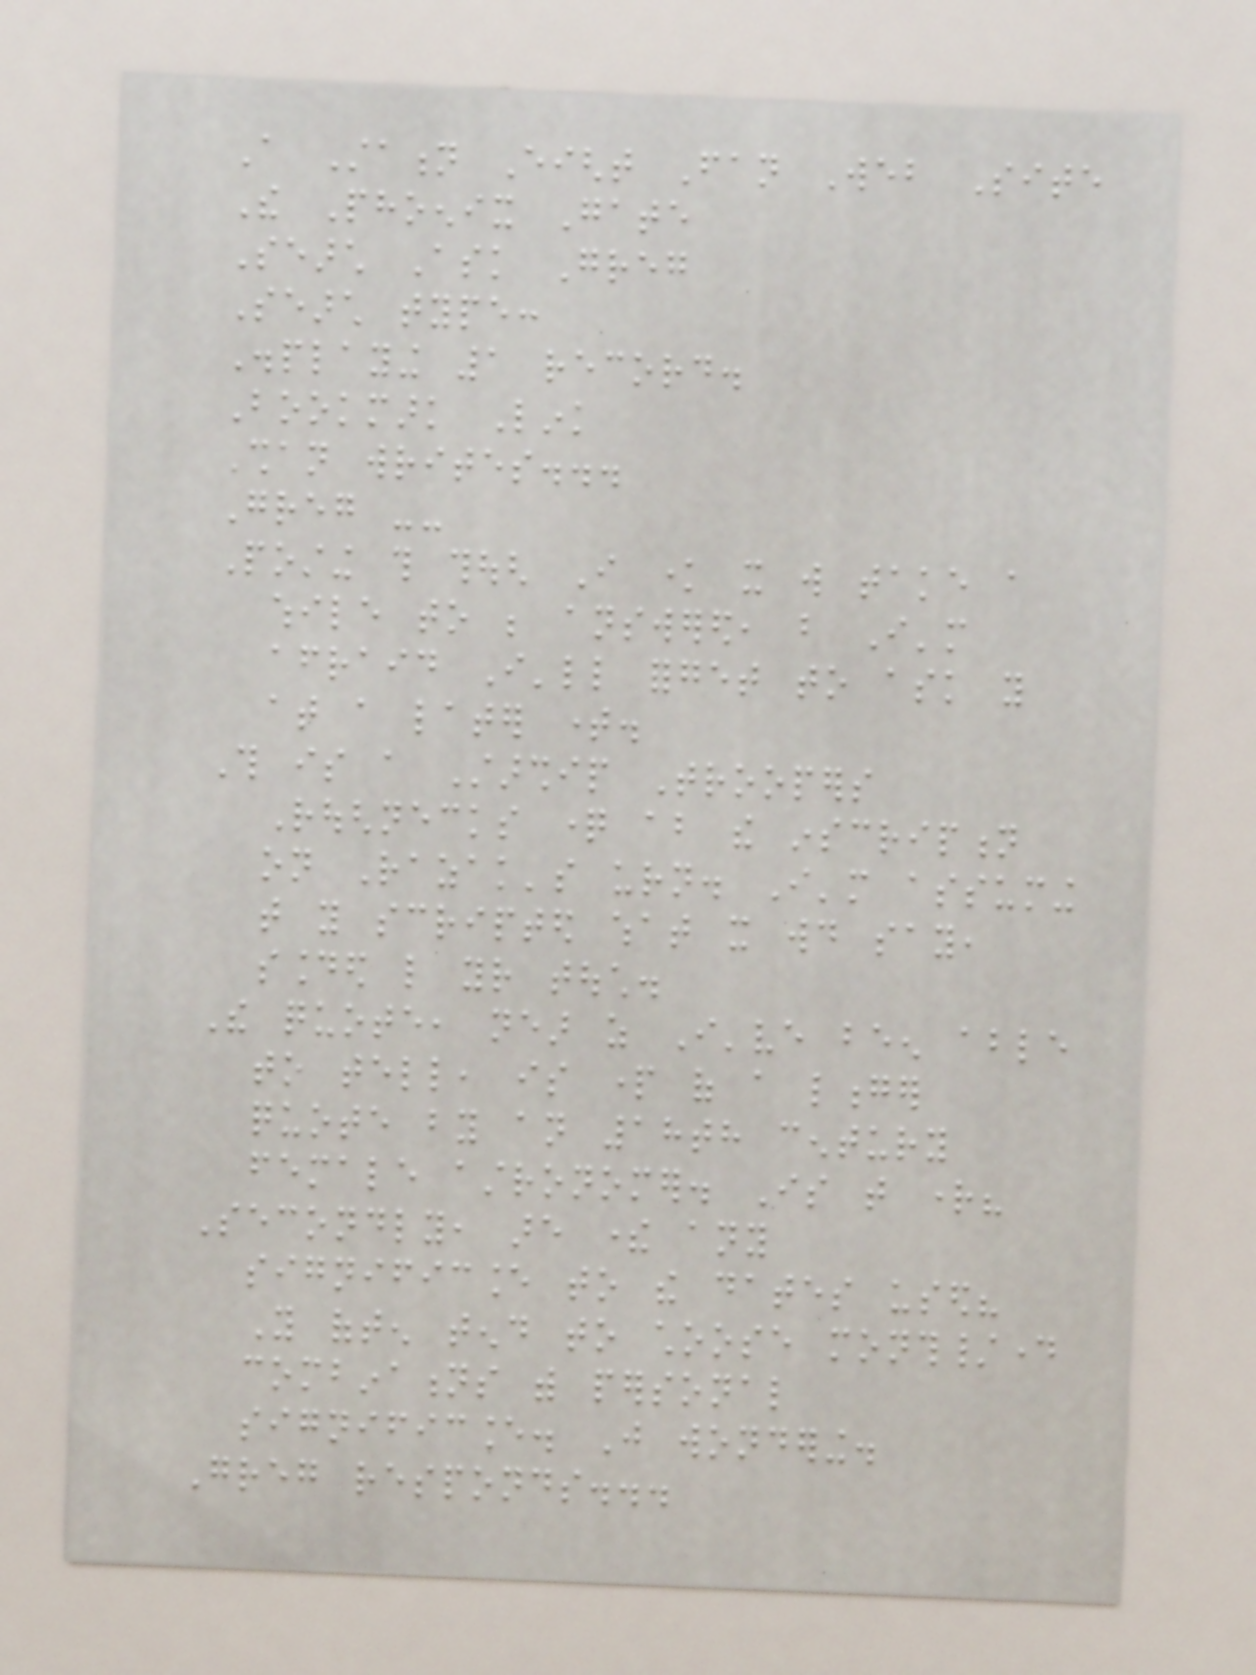A Station Eight Fan Web Site
The Phoenix Gate
Search Ask Greg
Search type:
Displaying 1 record.
Bookmark Link
Shan writes...
Greg --
Posting this though I know it will take a
while to be answered, but I'm
afraid I'll forget to ask you
at a later time.
This is a Starship Troopers
Roughnecks question about the inscription
on Razak's urn. I'm assuming
that you scripted what it would say,
sounded like your touch.
The quote, near as I've been able
to tell, is part of a longer
quote by an 18th century
female astronomer. Is that right?
Secondly, are there any
significance to the dates used?
You often tend to choose month/day
combinations with personal
significance. Just wondering.
Greg responds...
